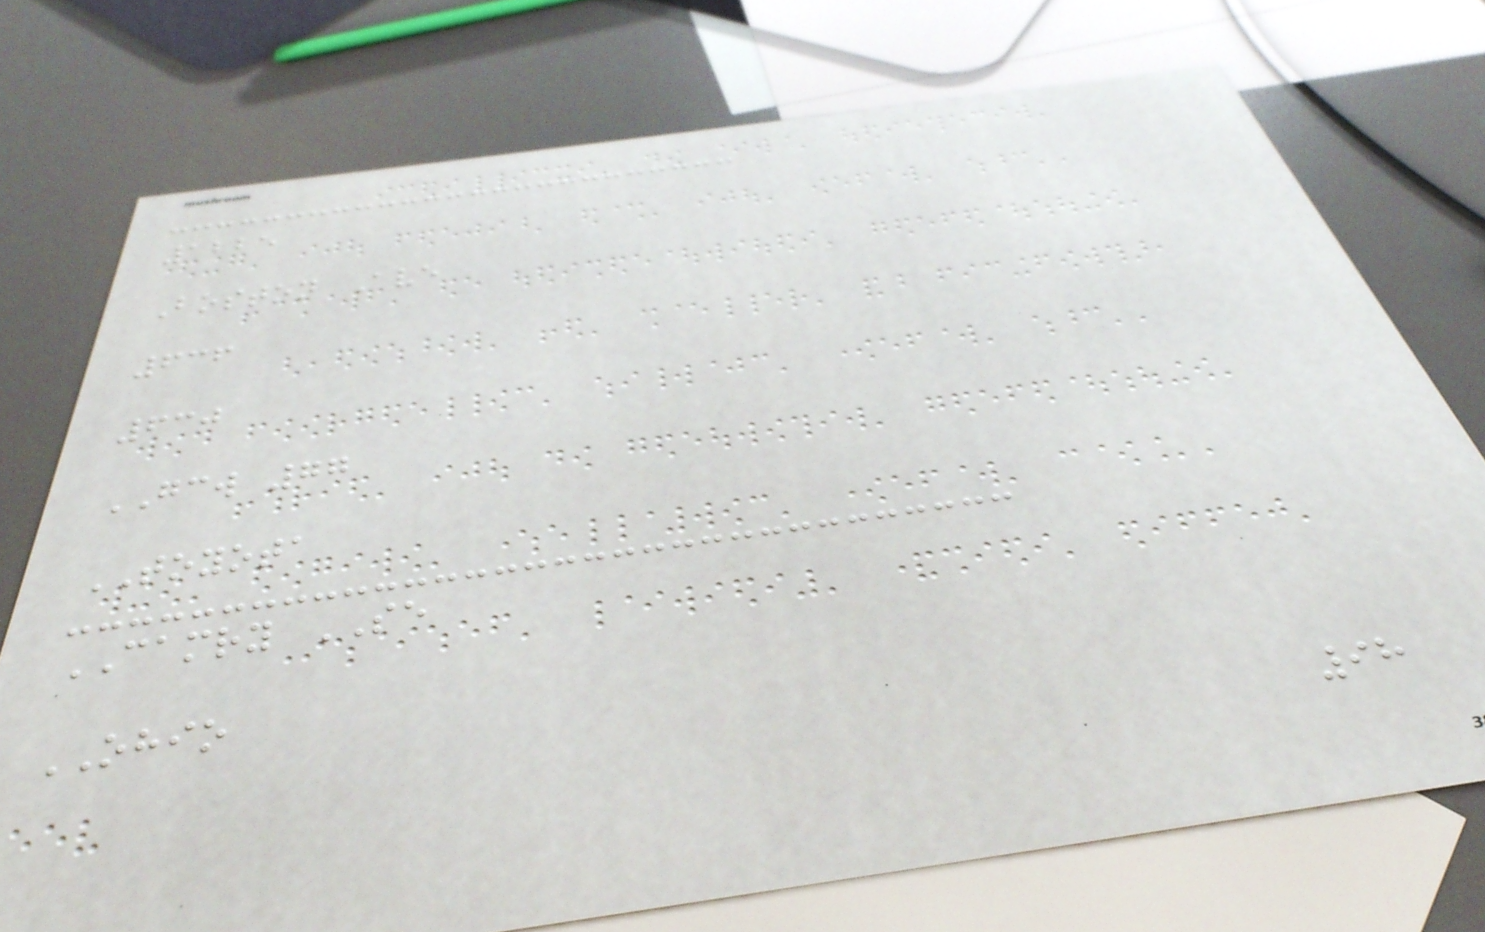1225
Boston Ave
636
630
GCW 77
TOYOTA
CAMRY SE
OHIO
98
